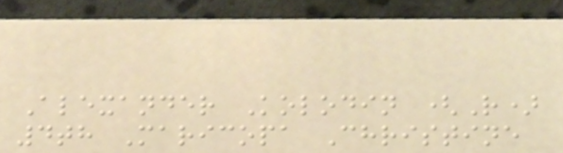Alexander Kolodin (R)
4th Maricopa Christine
